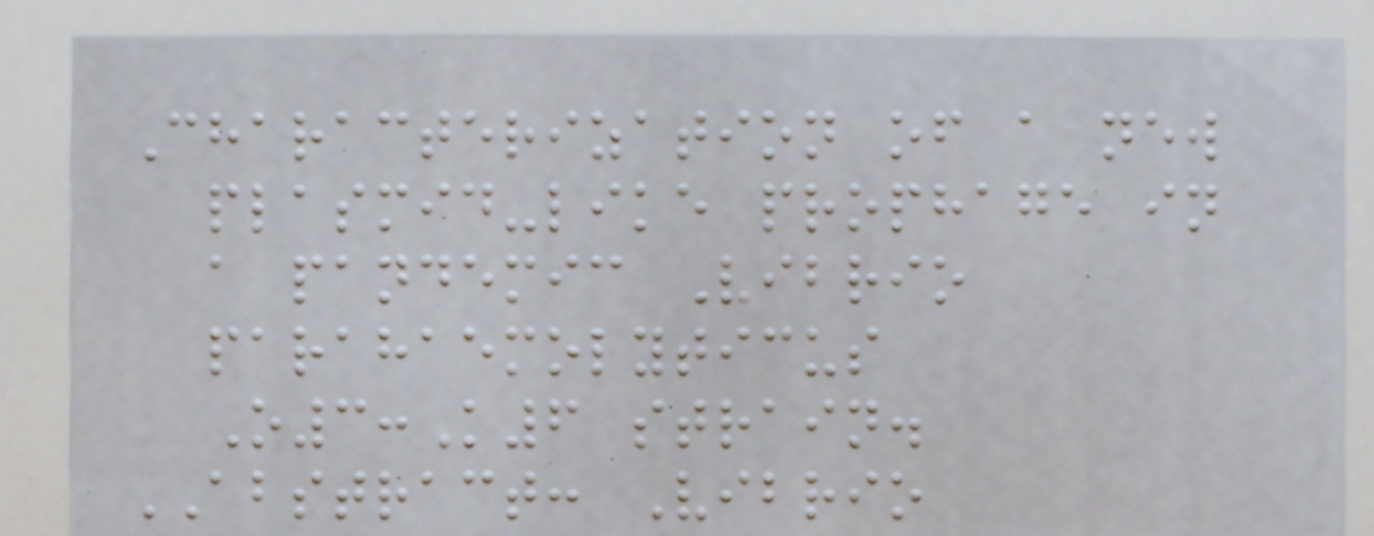Characterization of a new
plasmid-like prophage in
a pandemic Vibrio
parahaemolyticus
O3:K6 strain.
ABSTRACT: Vibrio
